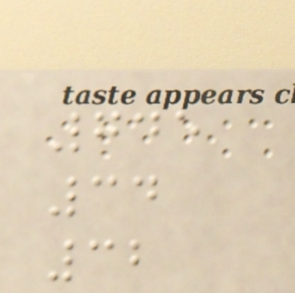745
34
32
